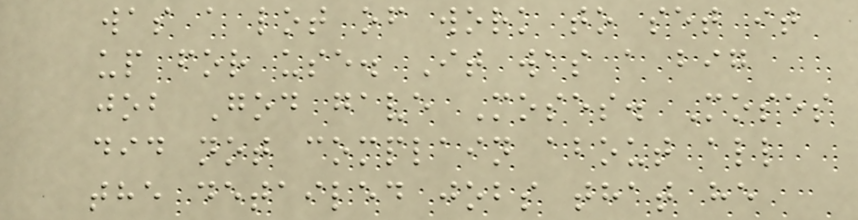was a lot of work to set it
up for use. It was a big
job God gave Moses. Moses
did not complain about all
the detailed jobs that he
